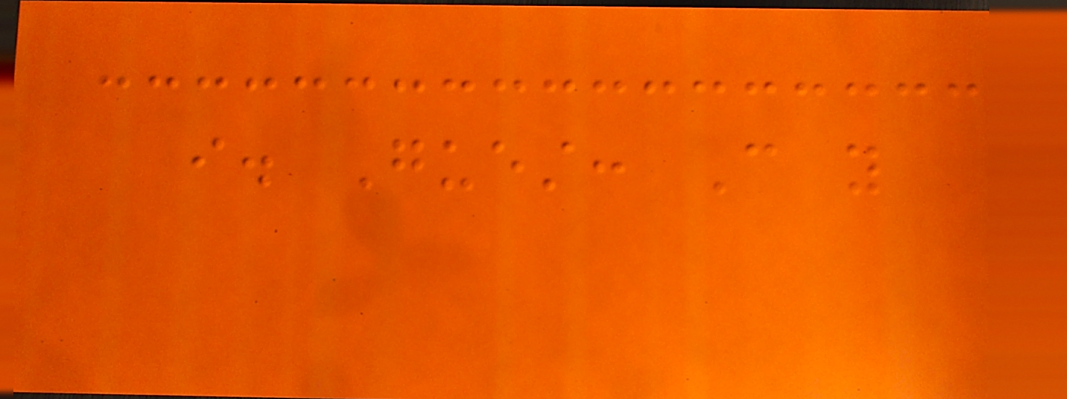i. Guest: Can you
